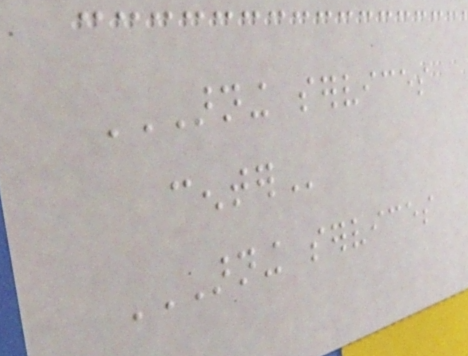ARNING SERVICES
CENTER
ARNING SERVICES
